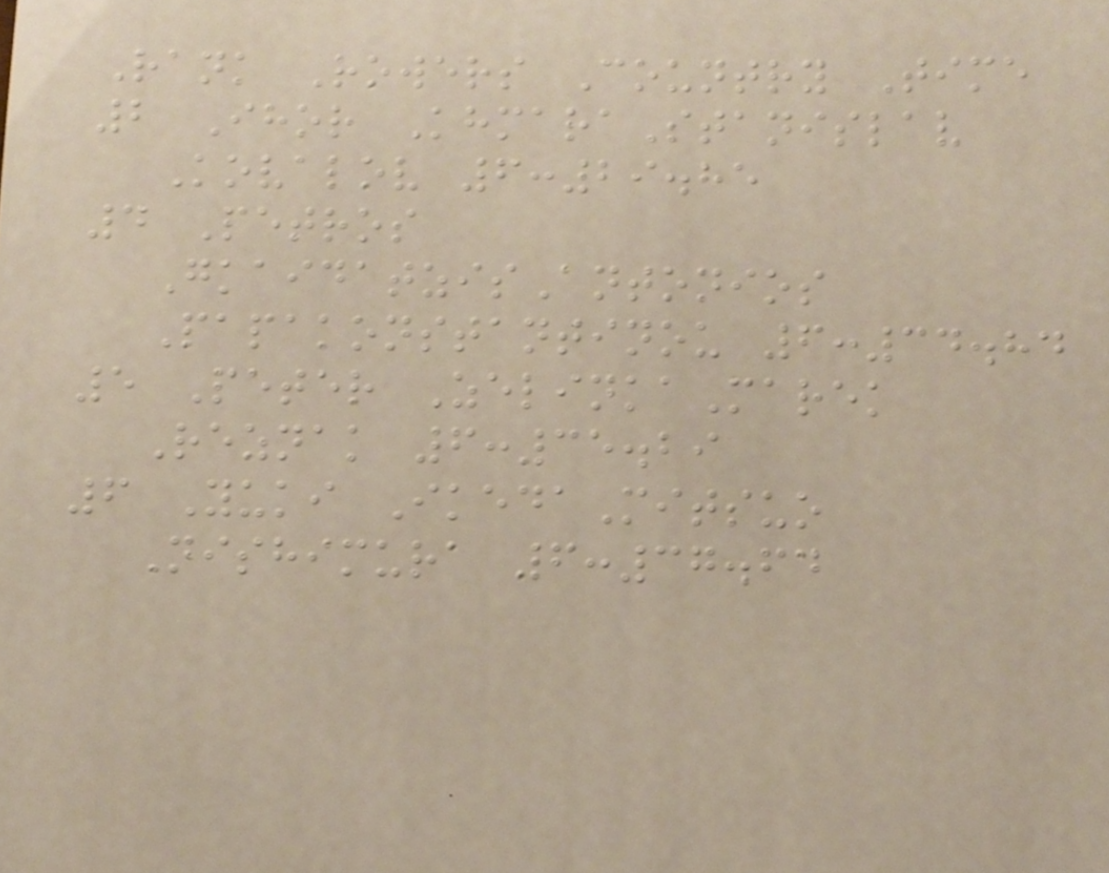Rank Rowers Country Time
2 Ihor KhmaraStanislav
Kovalov 6:29.85
4 Petros
GkaidatzisAntonios
Papakonstantinou 6:34.84
5 Peter ZelinkaMarek
Reznak 6:35.29
6 Yuki IkedaMitsuo
Nishimura 6:37.64
